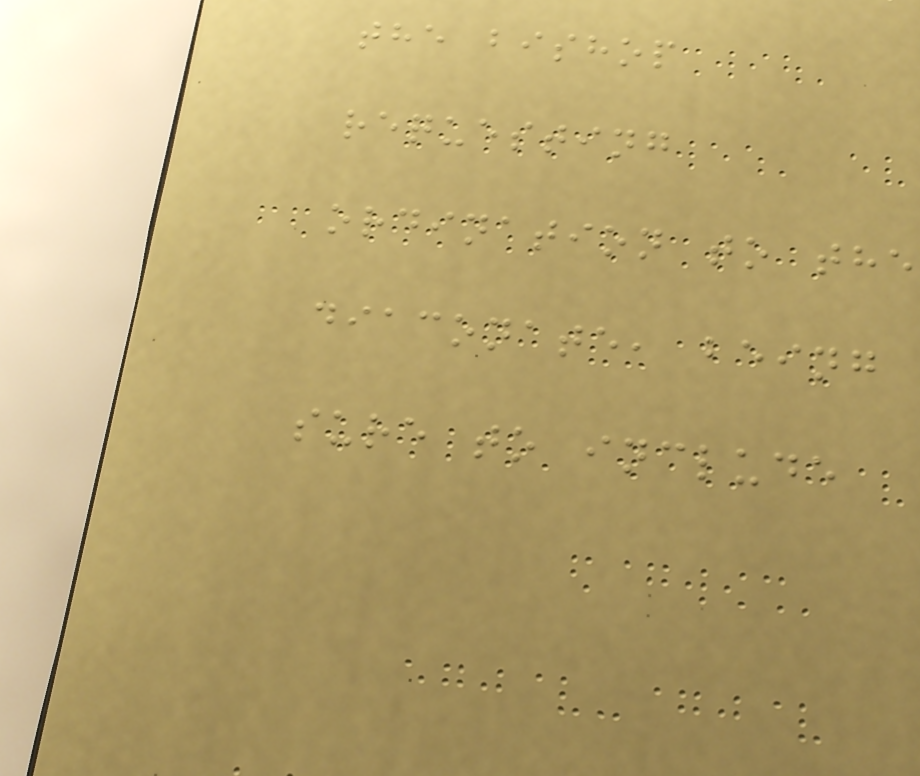the bishop
requesting
ordination to the
diaconate, being
sure to include
